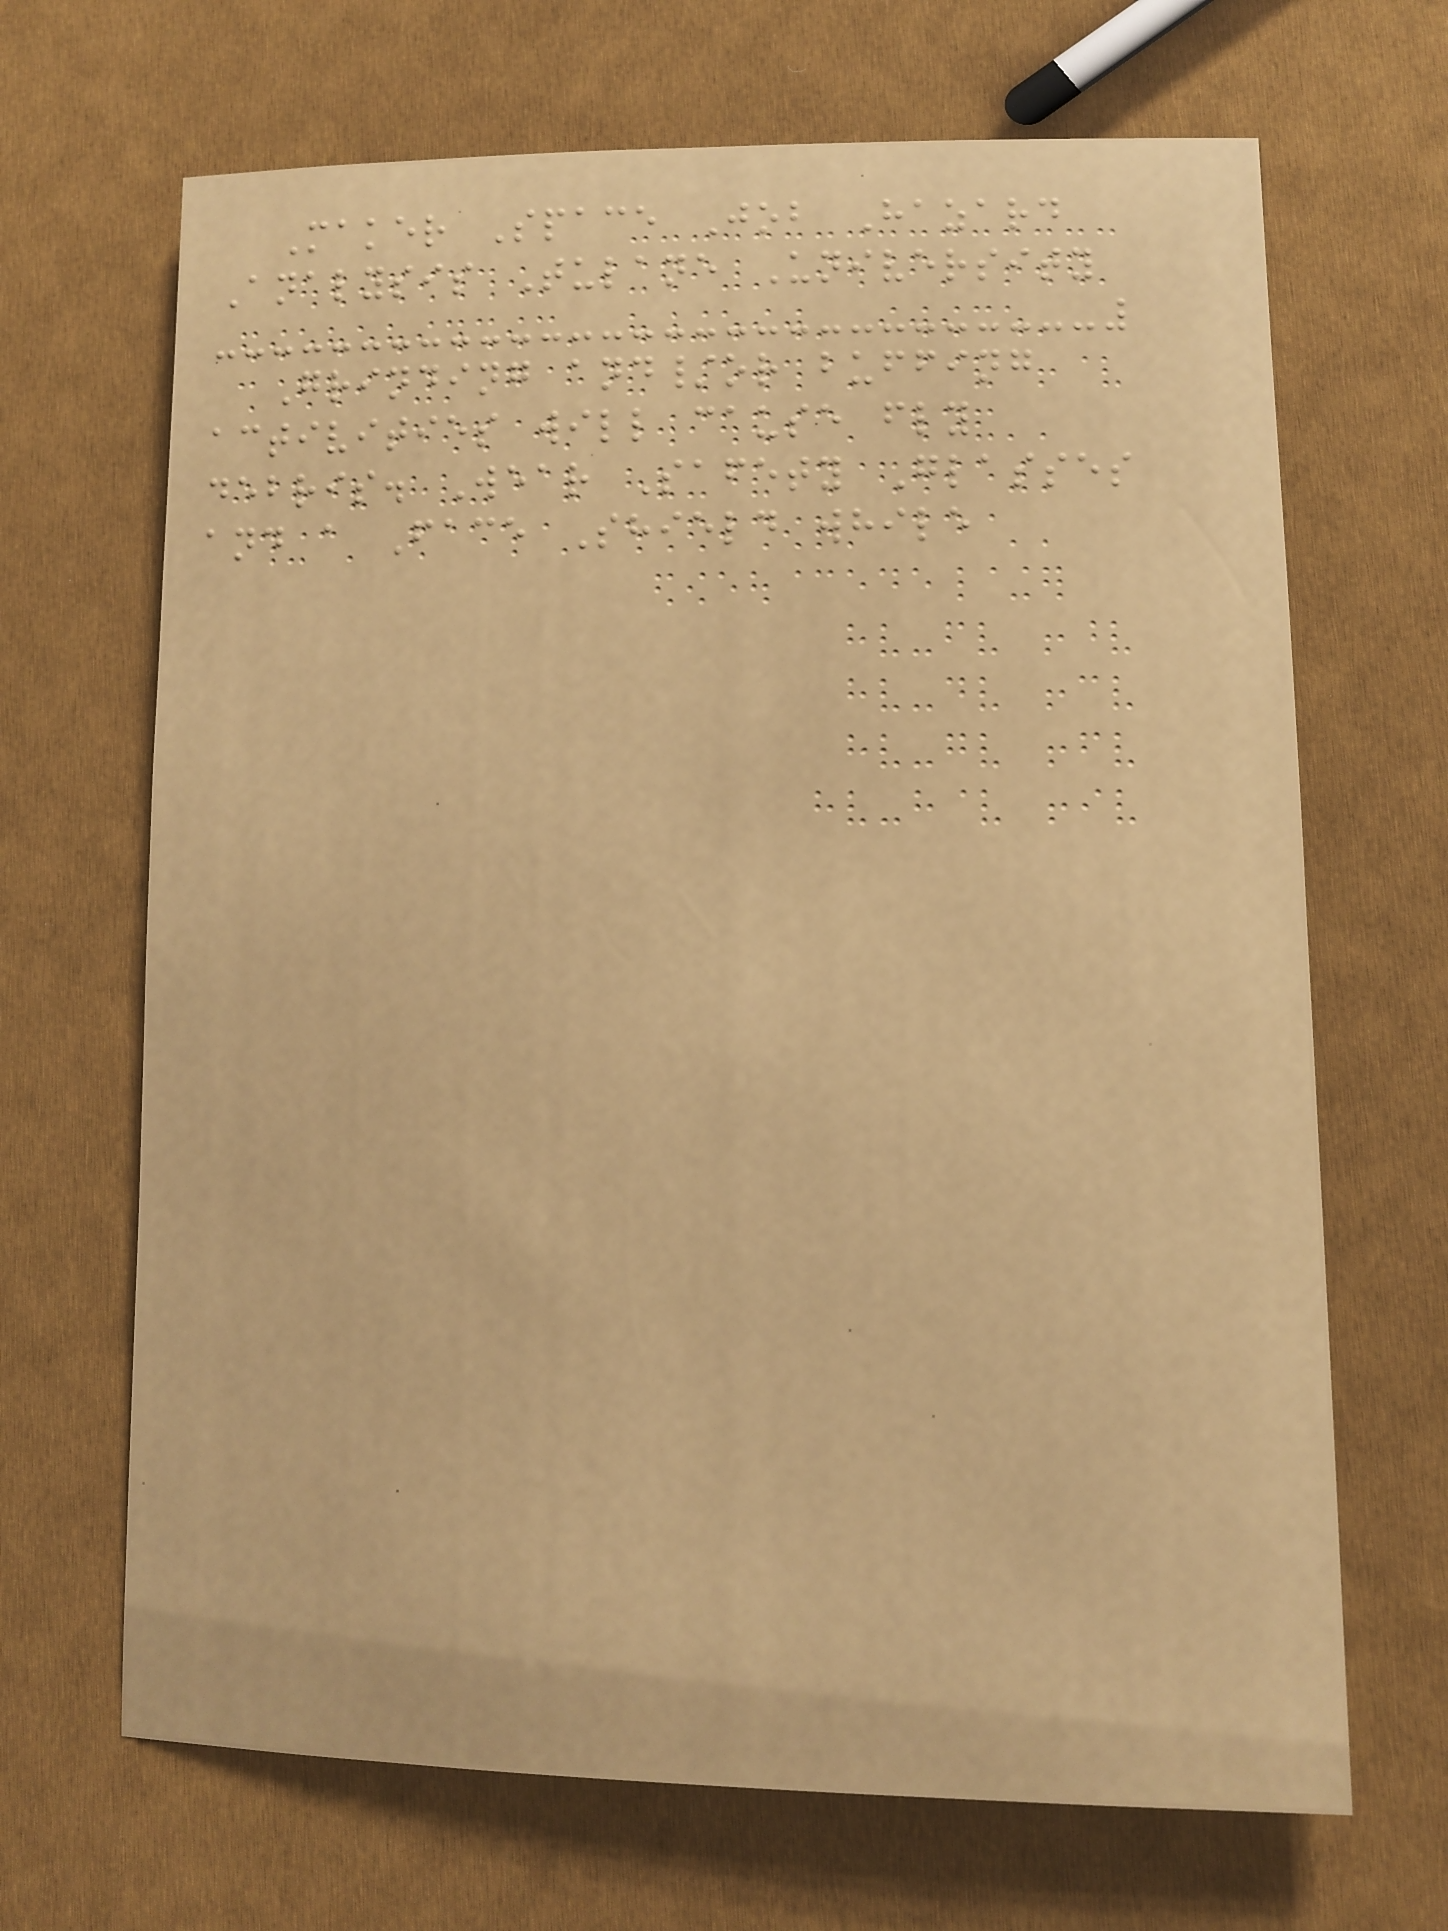Maker Space Job Hazard
Analysis Tulane University
Grinding and/or buffing
activities will cause fly
debris. Wear Safety Glasses
and a Face Shield while
